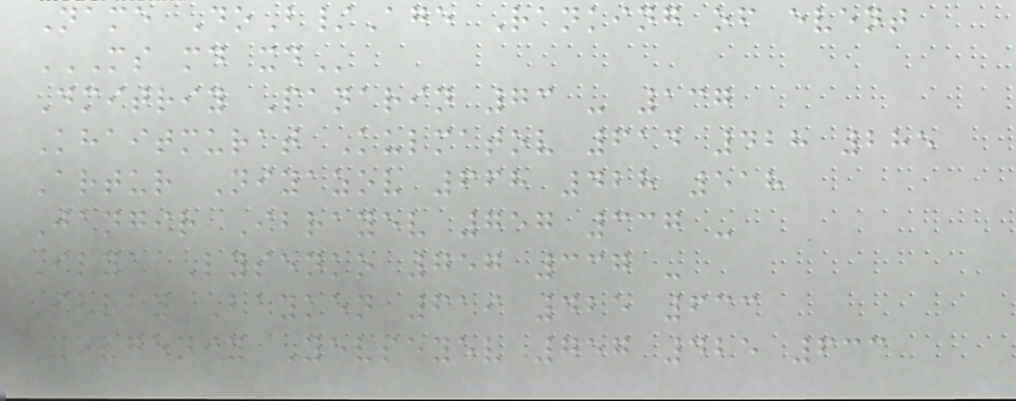Name DoB/Age Ranking of event
MS MD XD
Dmitriy Panarin 73 - 137
Khaitmurat Kulmatov 614 428 285
Artur Niyazov 668 428 518
Jangir Ibrayev 757 337 -
Ilya Lysenko 757 337 -
Ibray Bayken 619 425 633
Yevgeniy Yevseyev 757 425 633
